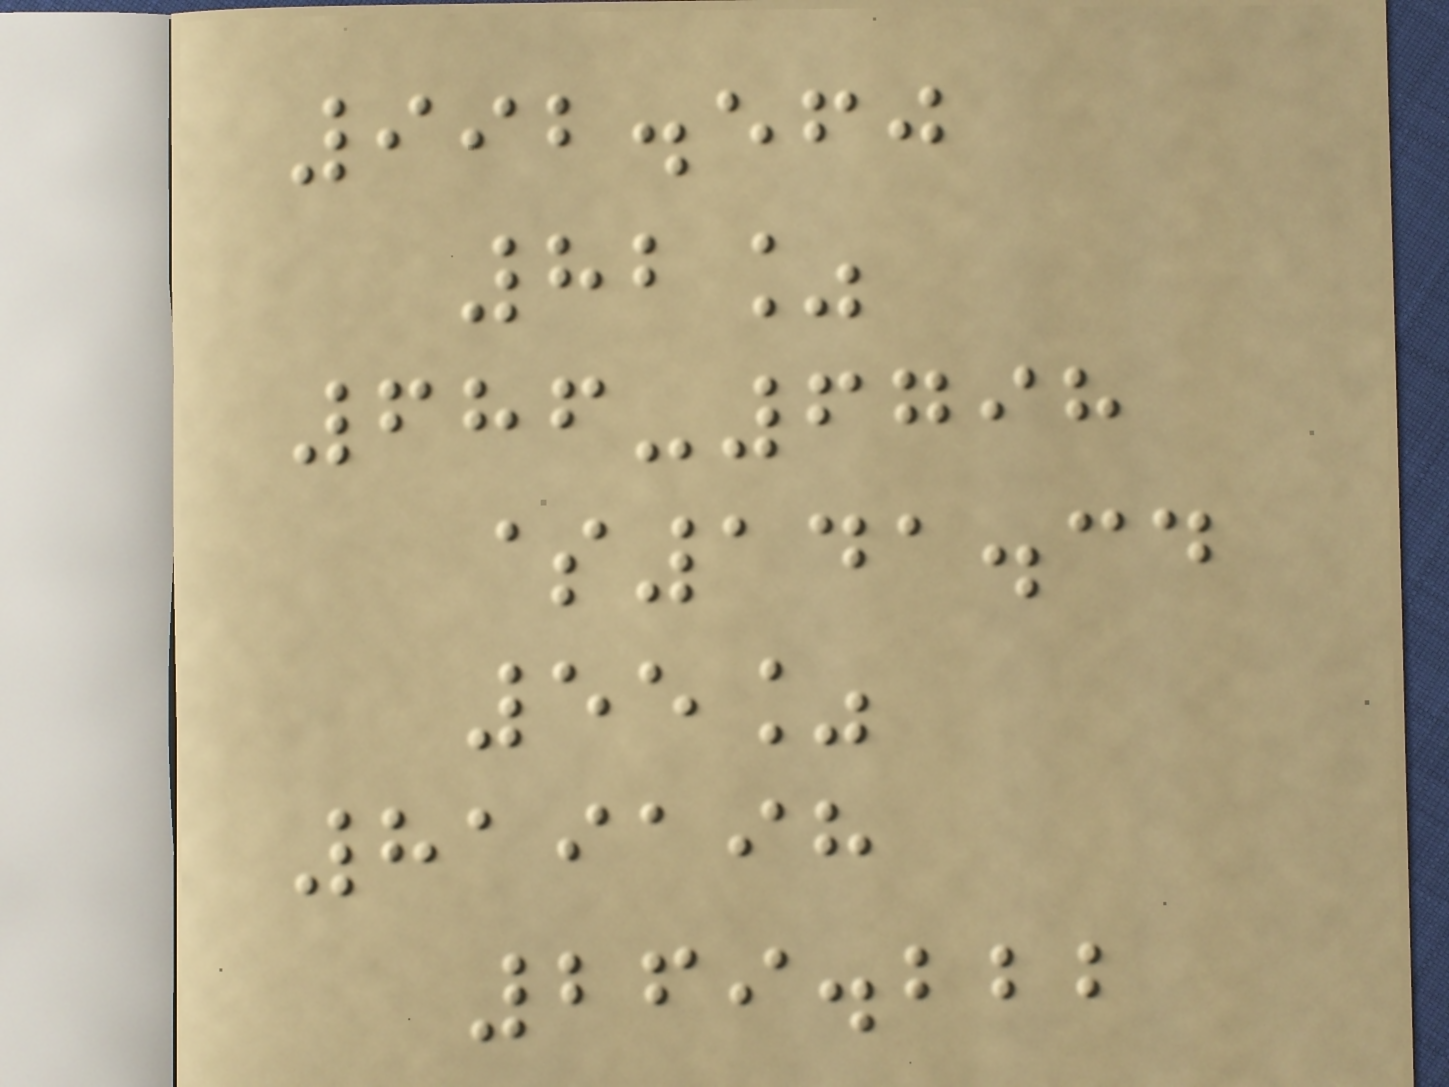992.560
82%
686-6798
$141.34
55%
819198
269.222
